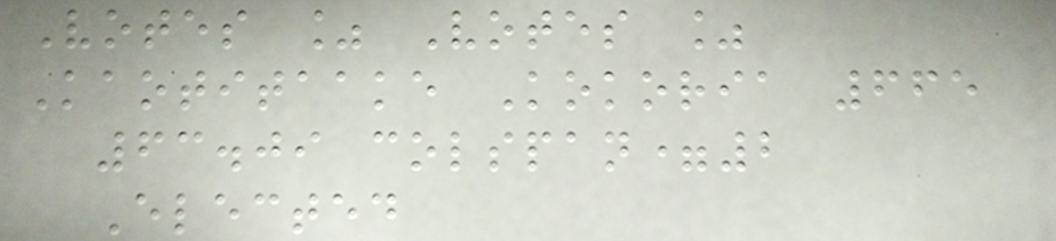Votes % Votes %
Kaotitaake Kokoria 665
63.09 colspan=2
Elected
